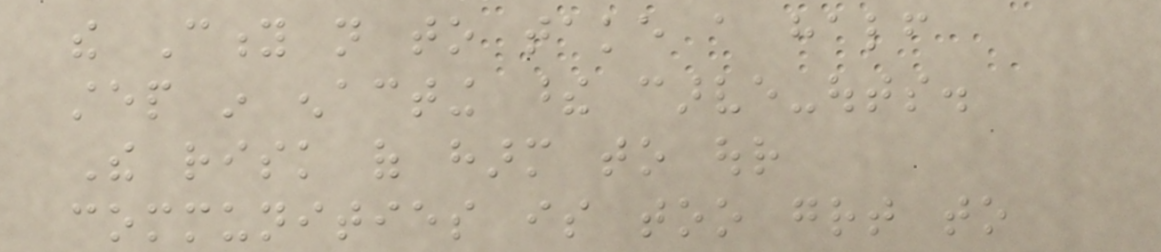the City not to take a half
step in enacting these carve-outs.
The risk of harm to our
communities is too great to
